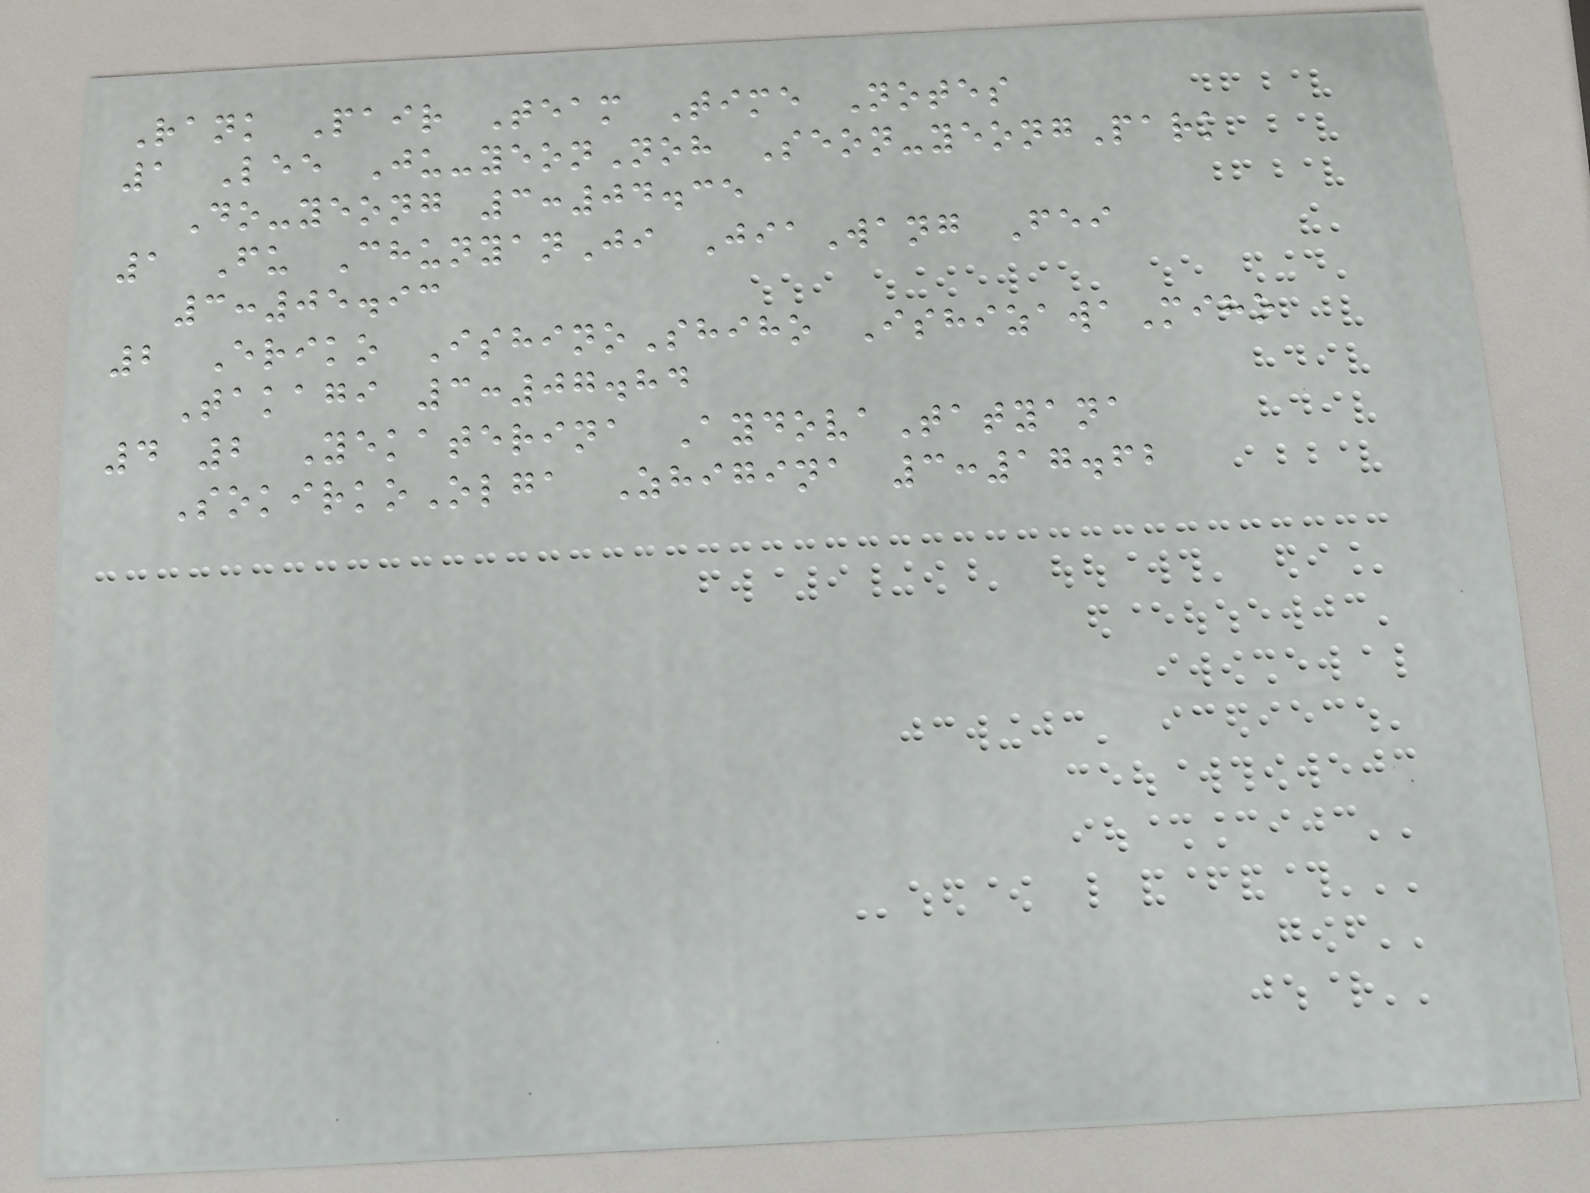Rank Pair Team Time Notes
1 Lee Ju-yeonNoh Seon-yeongPark
Do-yeong 3:04.35
1 Fu ChunyanJi JiaWang Fei
3:05.93
2 Eriko IshinoShiho IshizawaMiho
Takagi 3:07.84
4 2 Yekaterina AydovaTatyana
SokirkoOlga Zhigina 3:17.62
